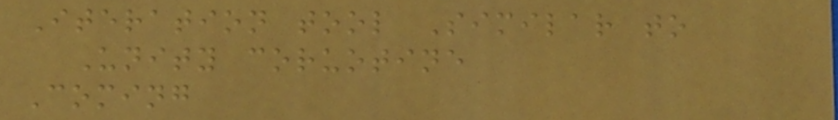Iteration tool Similar to
Unity coruotine
Coming
